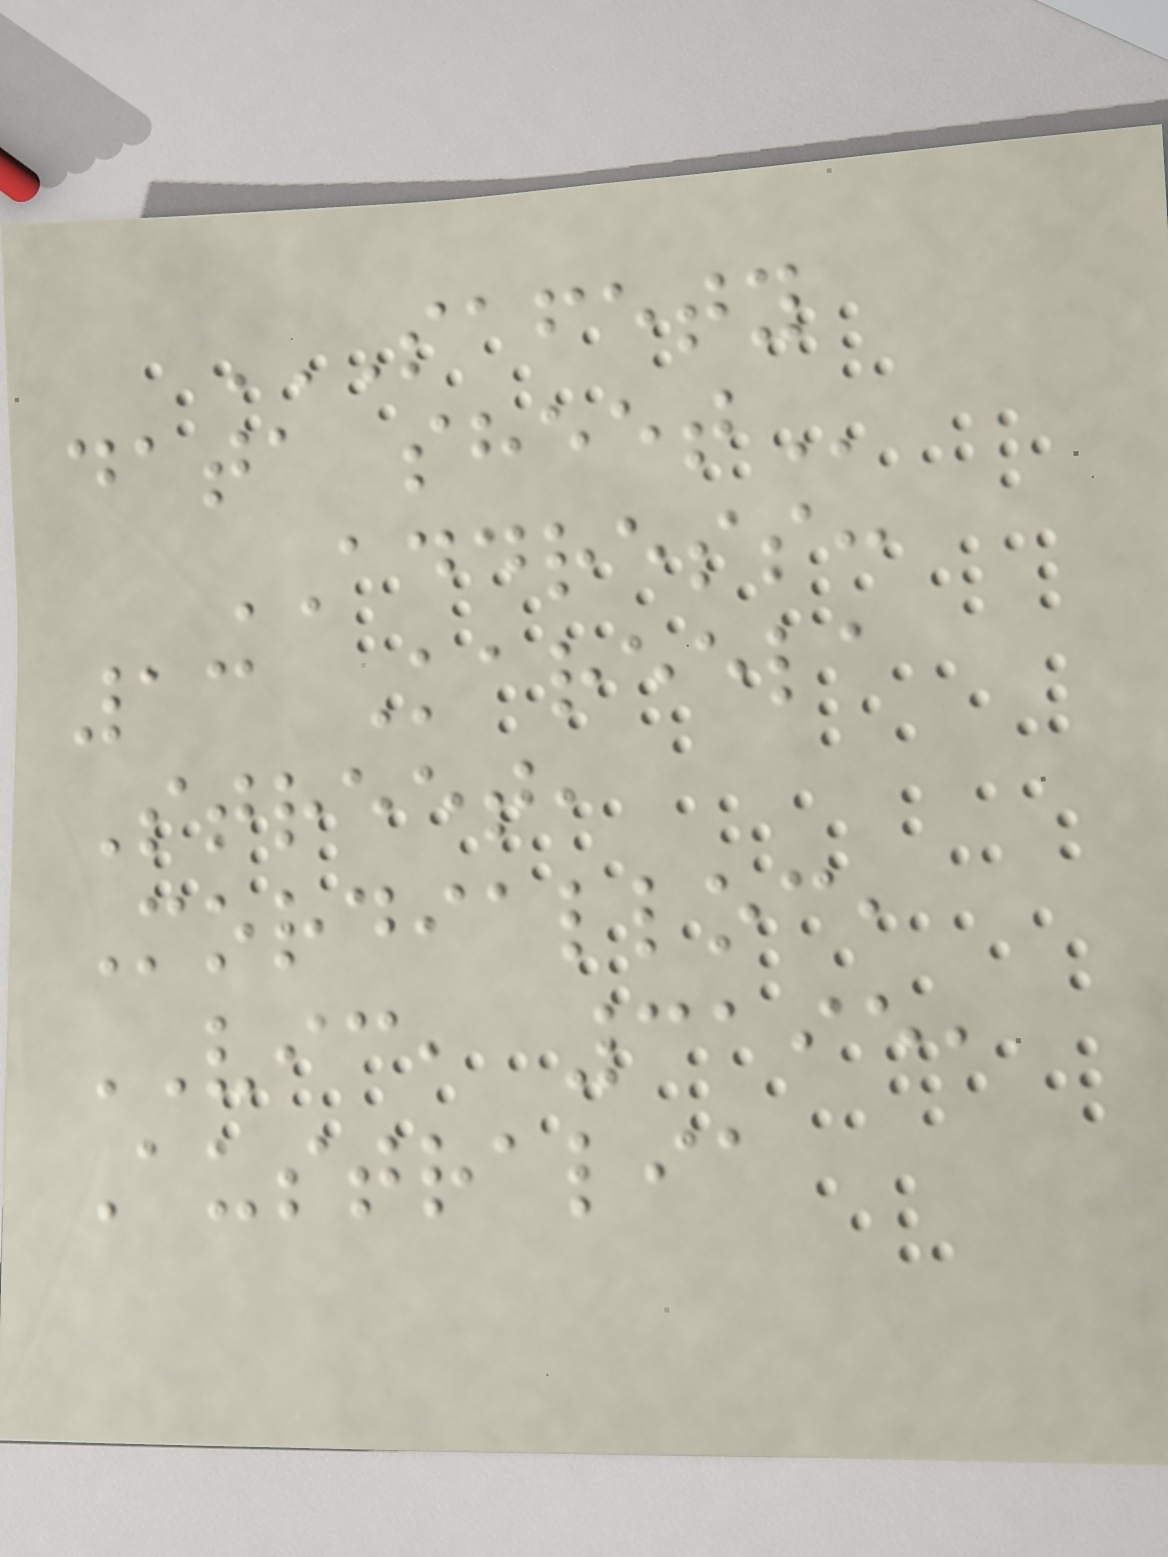SAFETY
DATA SHEET
ADDRESS:
13 Kareela
Street,
Mordialloc,
VIC, 3195,
Australia
